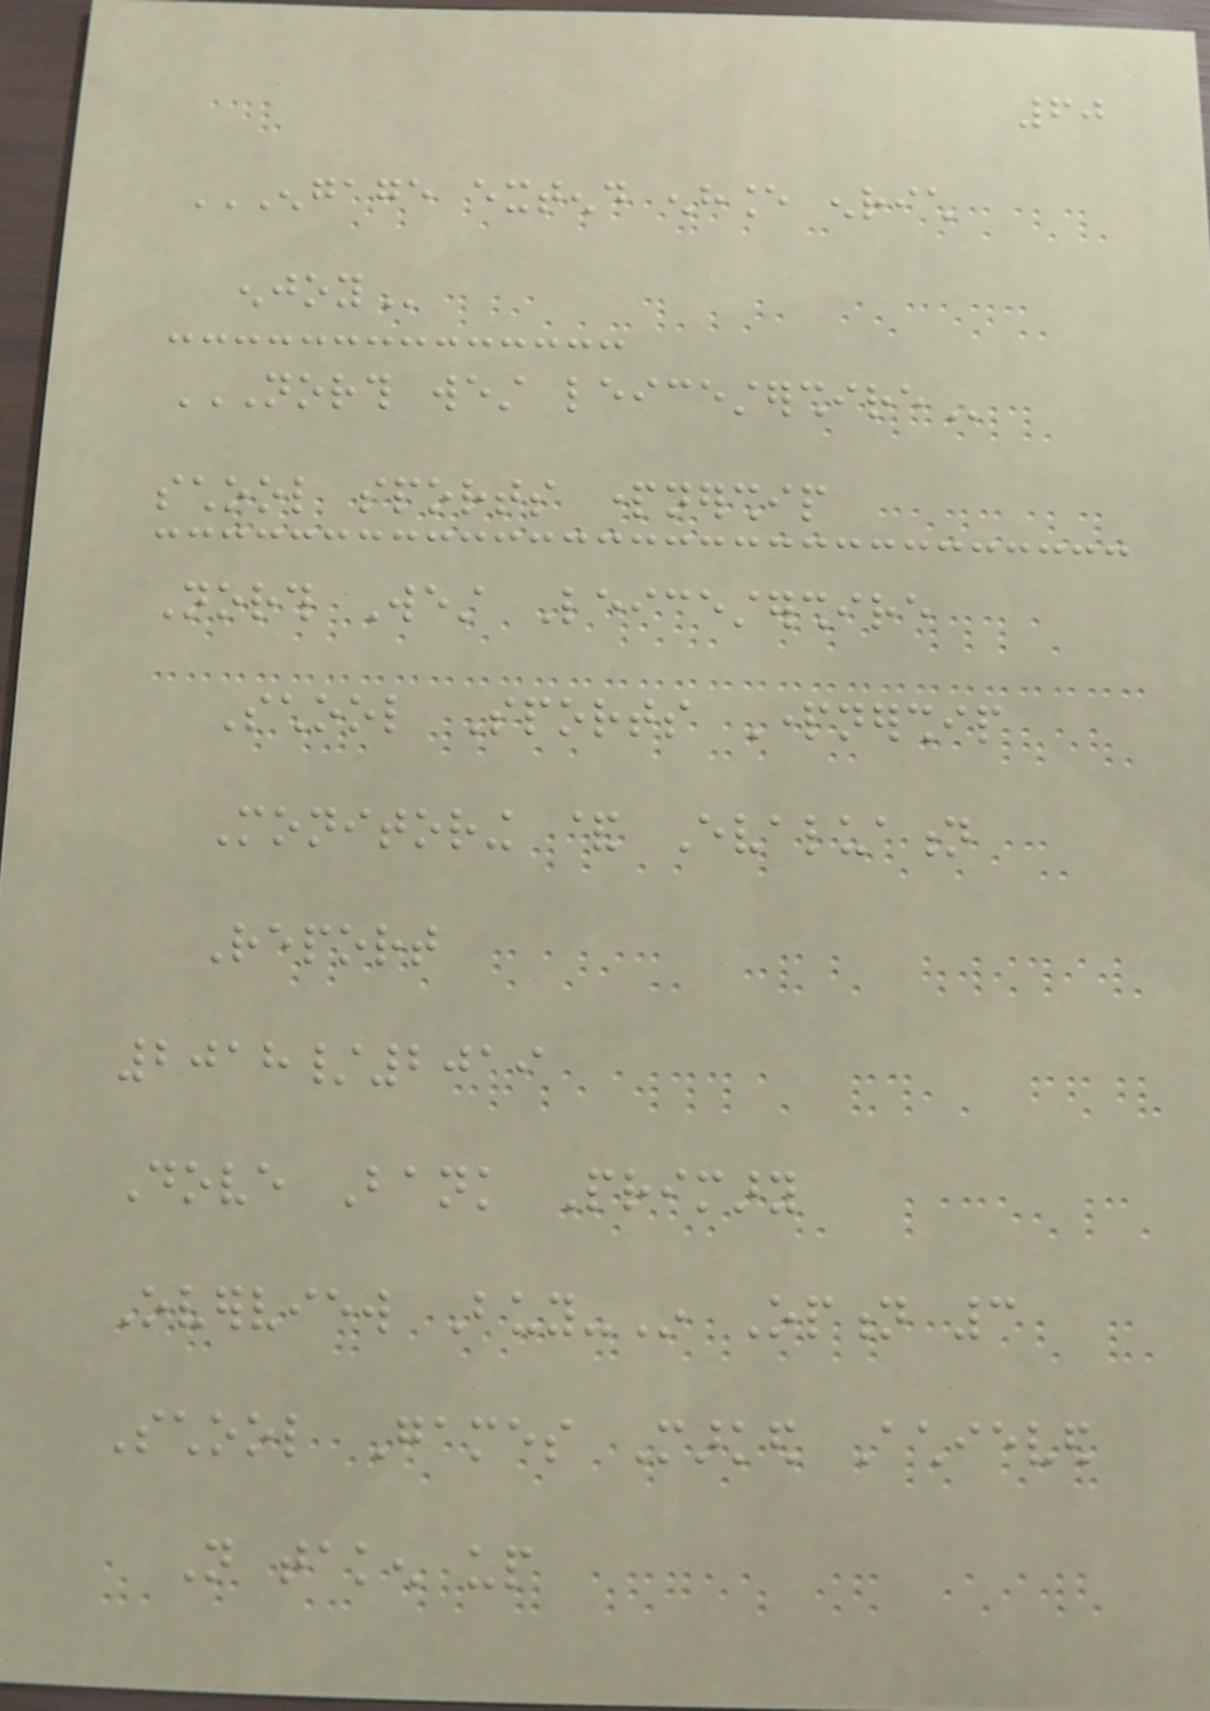60
ENGAGE EXTEND ENHANCE ENRICH
ENJOY
NORTH WEST LEICESTERSHIRE
school sports partnership
North West Leicestershire
School Sports Partnership
Monitoring & Evaluation
Report
2018/2019
Dove Bank Primary
Overview Buy-In Option 3
School Games Marked Achieved
Not taken up
